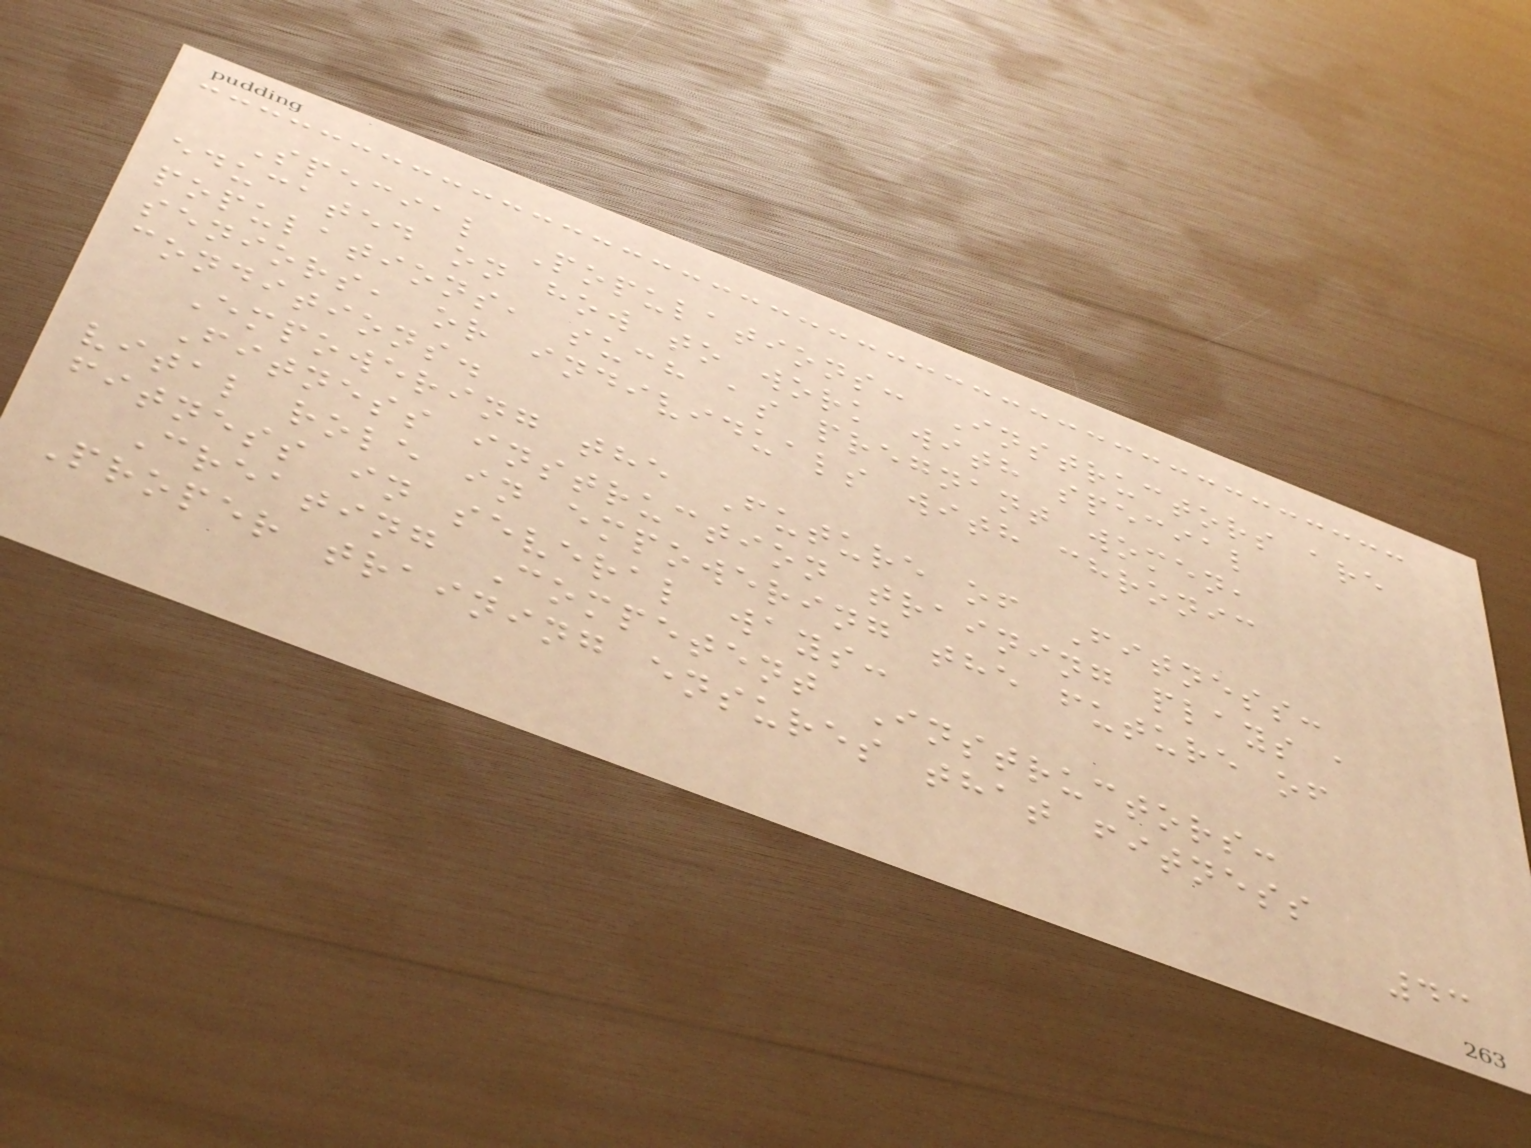Special Populations: Instructors are
educated on how to work with special
populations, such as pregnant women,
seniors, or individuals with chronic
conditions.
Empowering the Future of Fitness:
Fitness instruction training plays a
vital role in empowering the future of
fitness in several ways:
Creating Competent Instructors:
Proper training ensures that fitness
43
